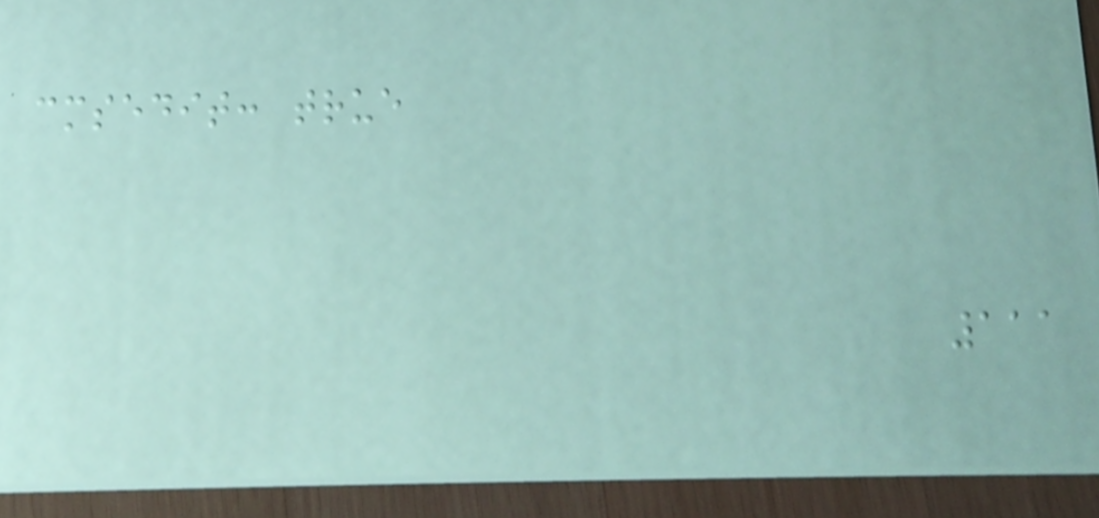cmsedit: true
111
